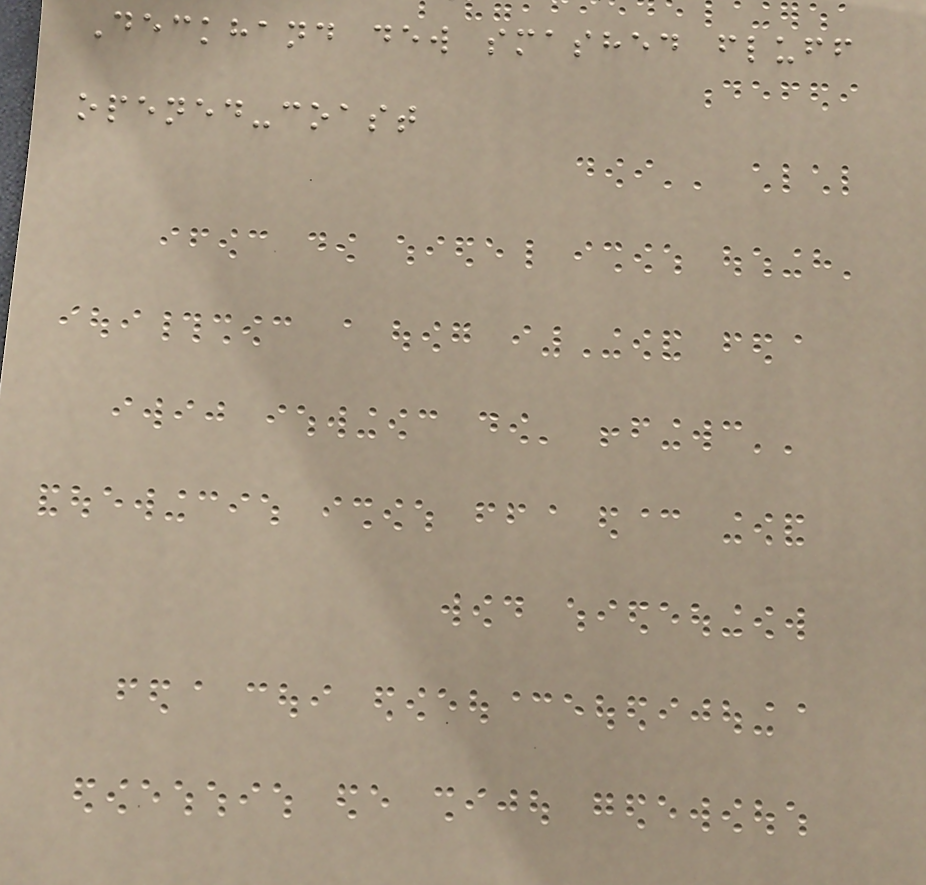Deckhand dew smashed fluff
opened-coast
